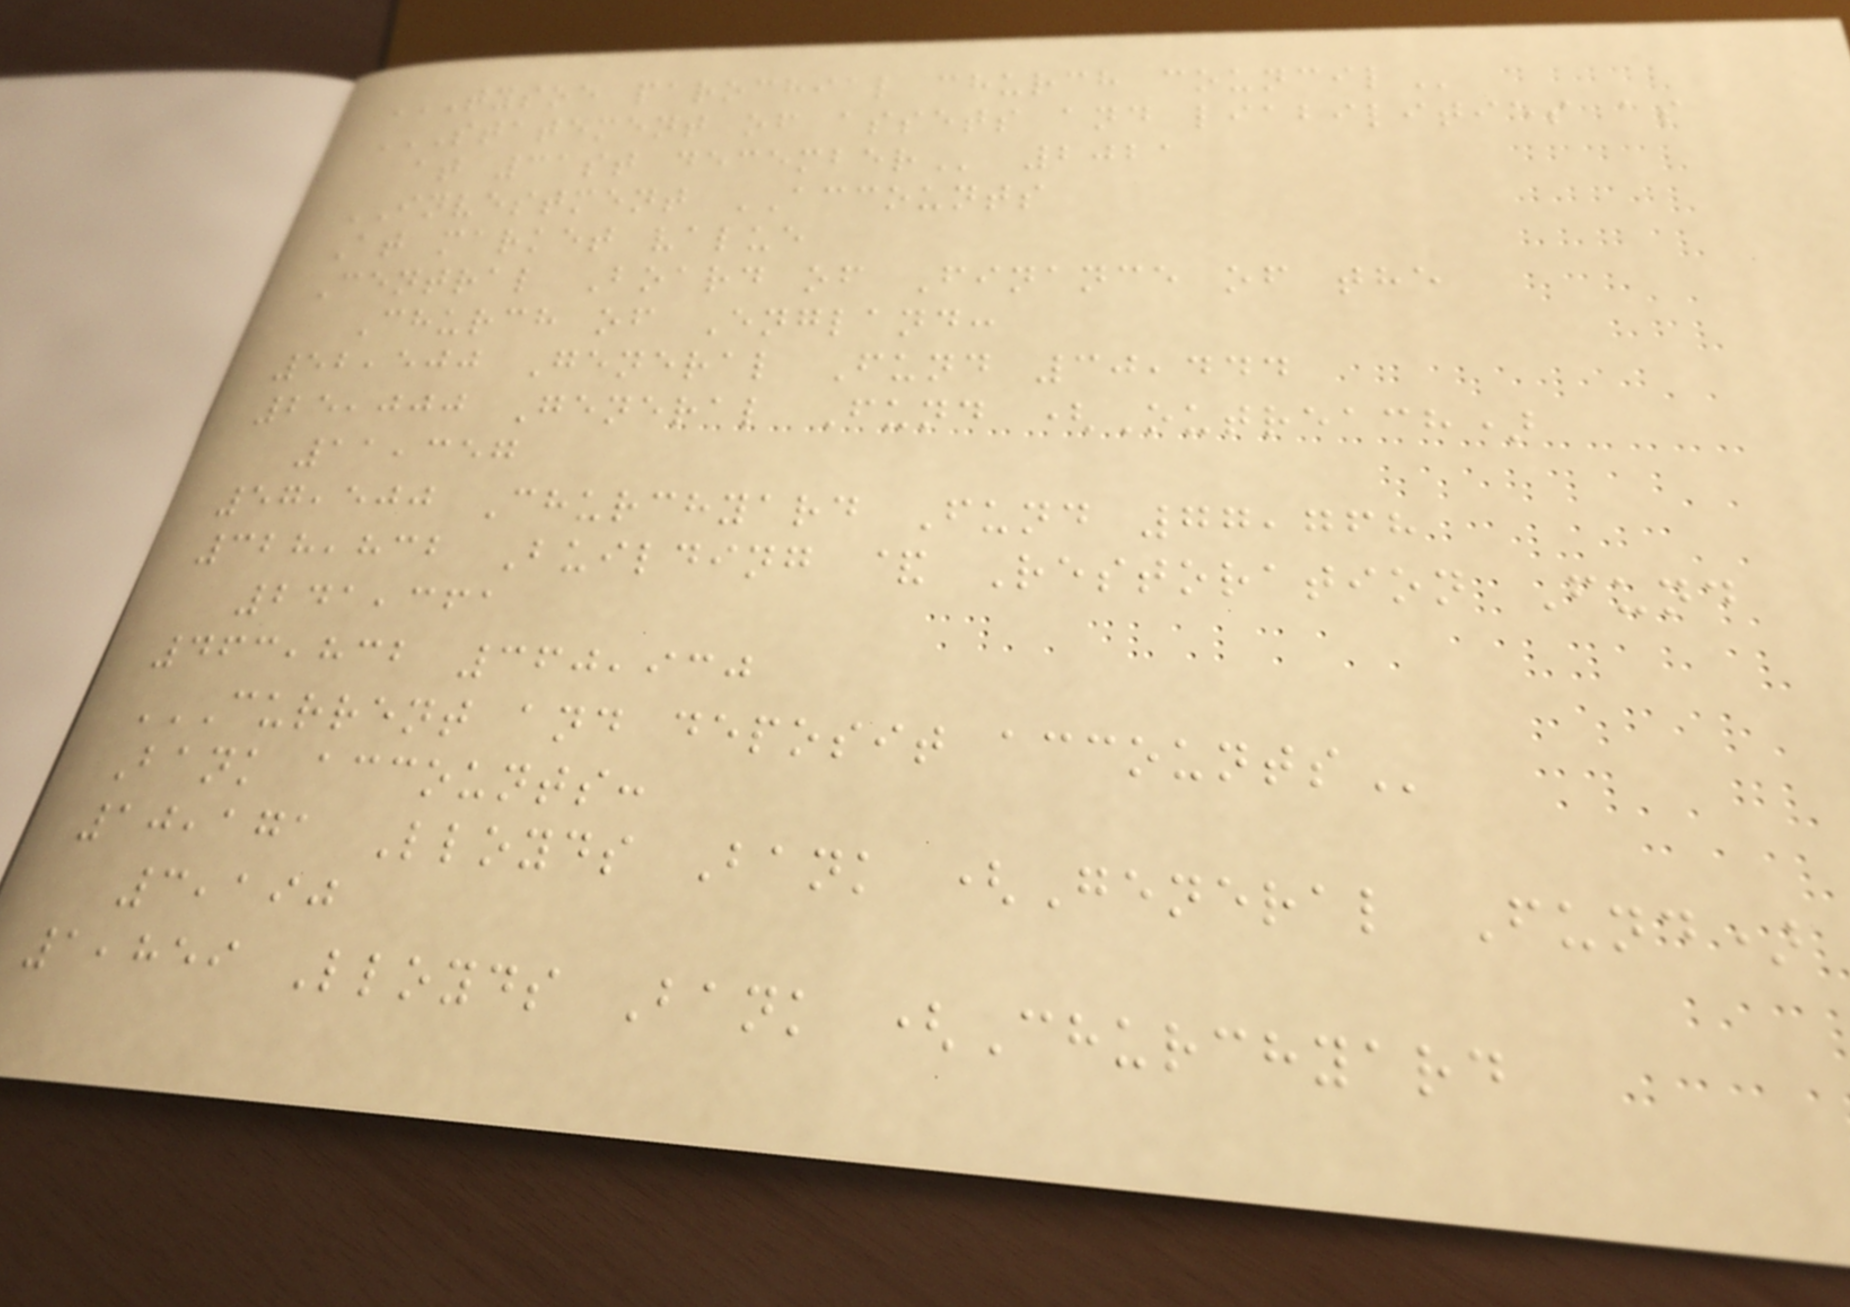TYSOE PAROCHIAL CHURCH COUNCIL
STATEMENT OF ASSETS AND LIABILITIES AS
AT 31ST DECEMBER 2021
INVESTMENT ACCOUNTS
At market value
Central Board of Finance of the
Church of England:
52,500 General Fund 30,444
25,000 General Fund (Outreach)
11,357
57,500 Churchyard Fund 77,768
328,832 Building & Restoration Fund
241,361
463,832 360,930
CURRENT AND DEPOSIT ACCOUNTS
Bank accounts:
10,171 Lloyds Bank (General Fund)
3,190
1,859 Lloyds Bank (Churchyard
